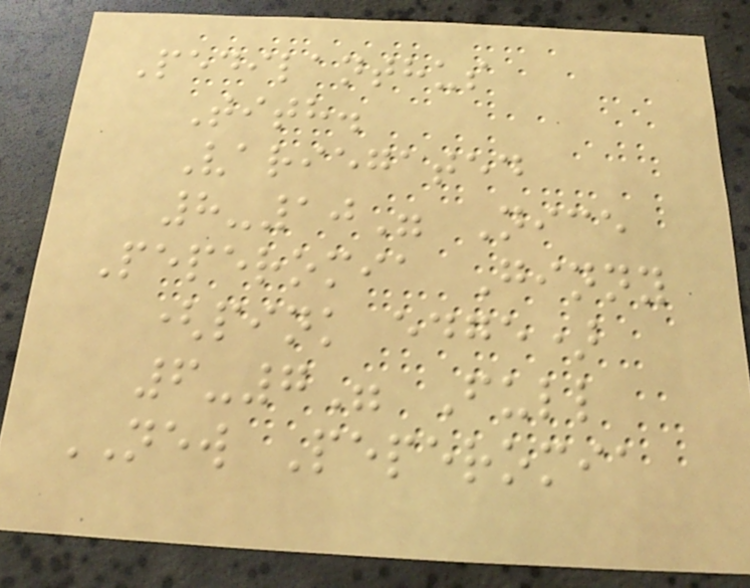Pedilanthus
Tith.
Variegated
8-10" Nice
Peperomia Ginny
(pink edge)
6-7" Full
NEW Peperomia
